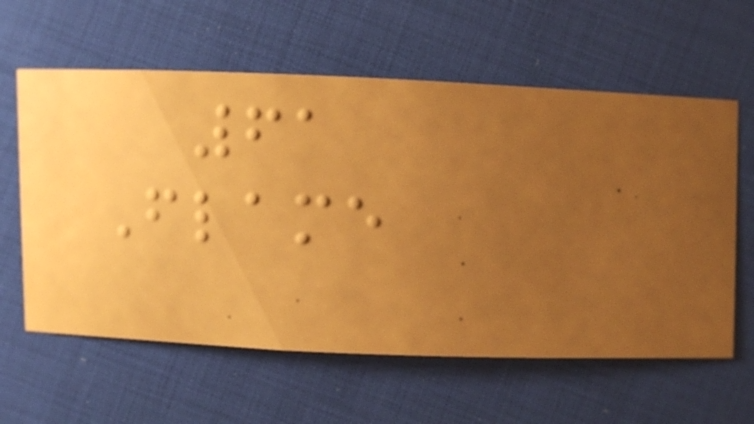61
Flame
